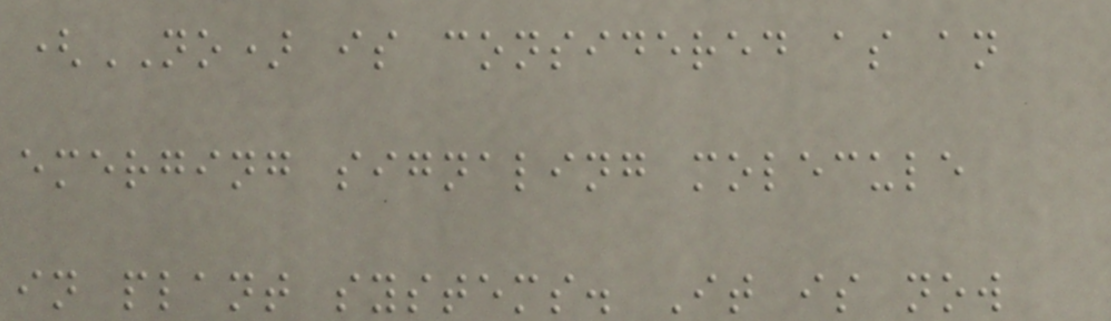(NO) is considered as an
emerging signaling molecule
in plant systems. It is now
